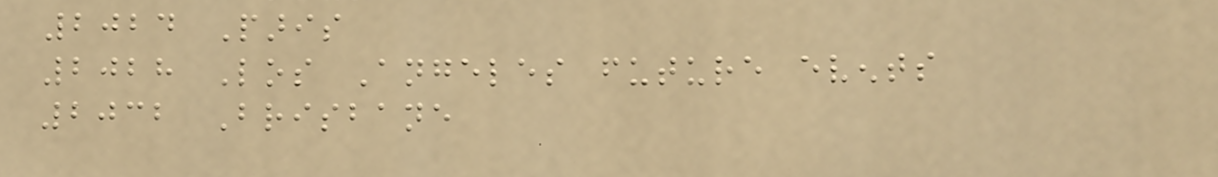2024 Paris
2028 Los Angeles future events
2032 Brisbane
